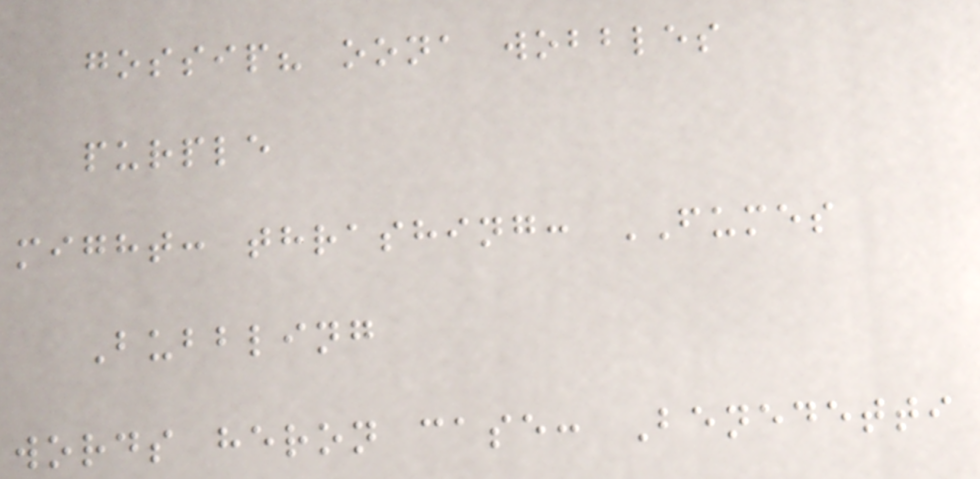gossip? oona wobbles
purple
might: thrashing: FUMES
Bubbling
words heron case: Benedetti
